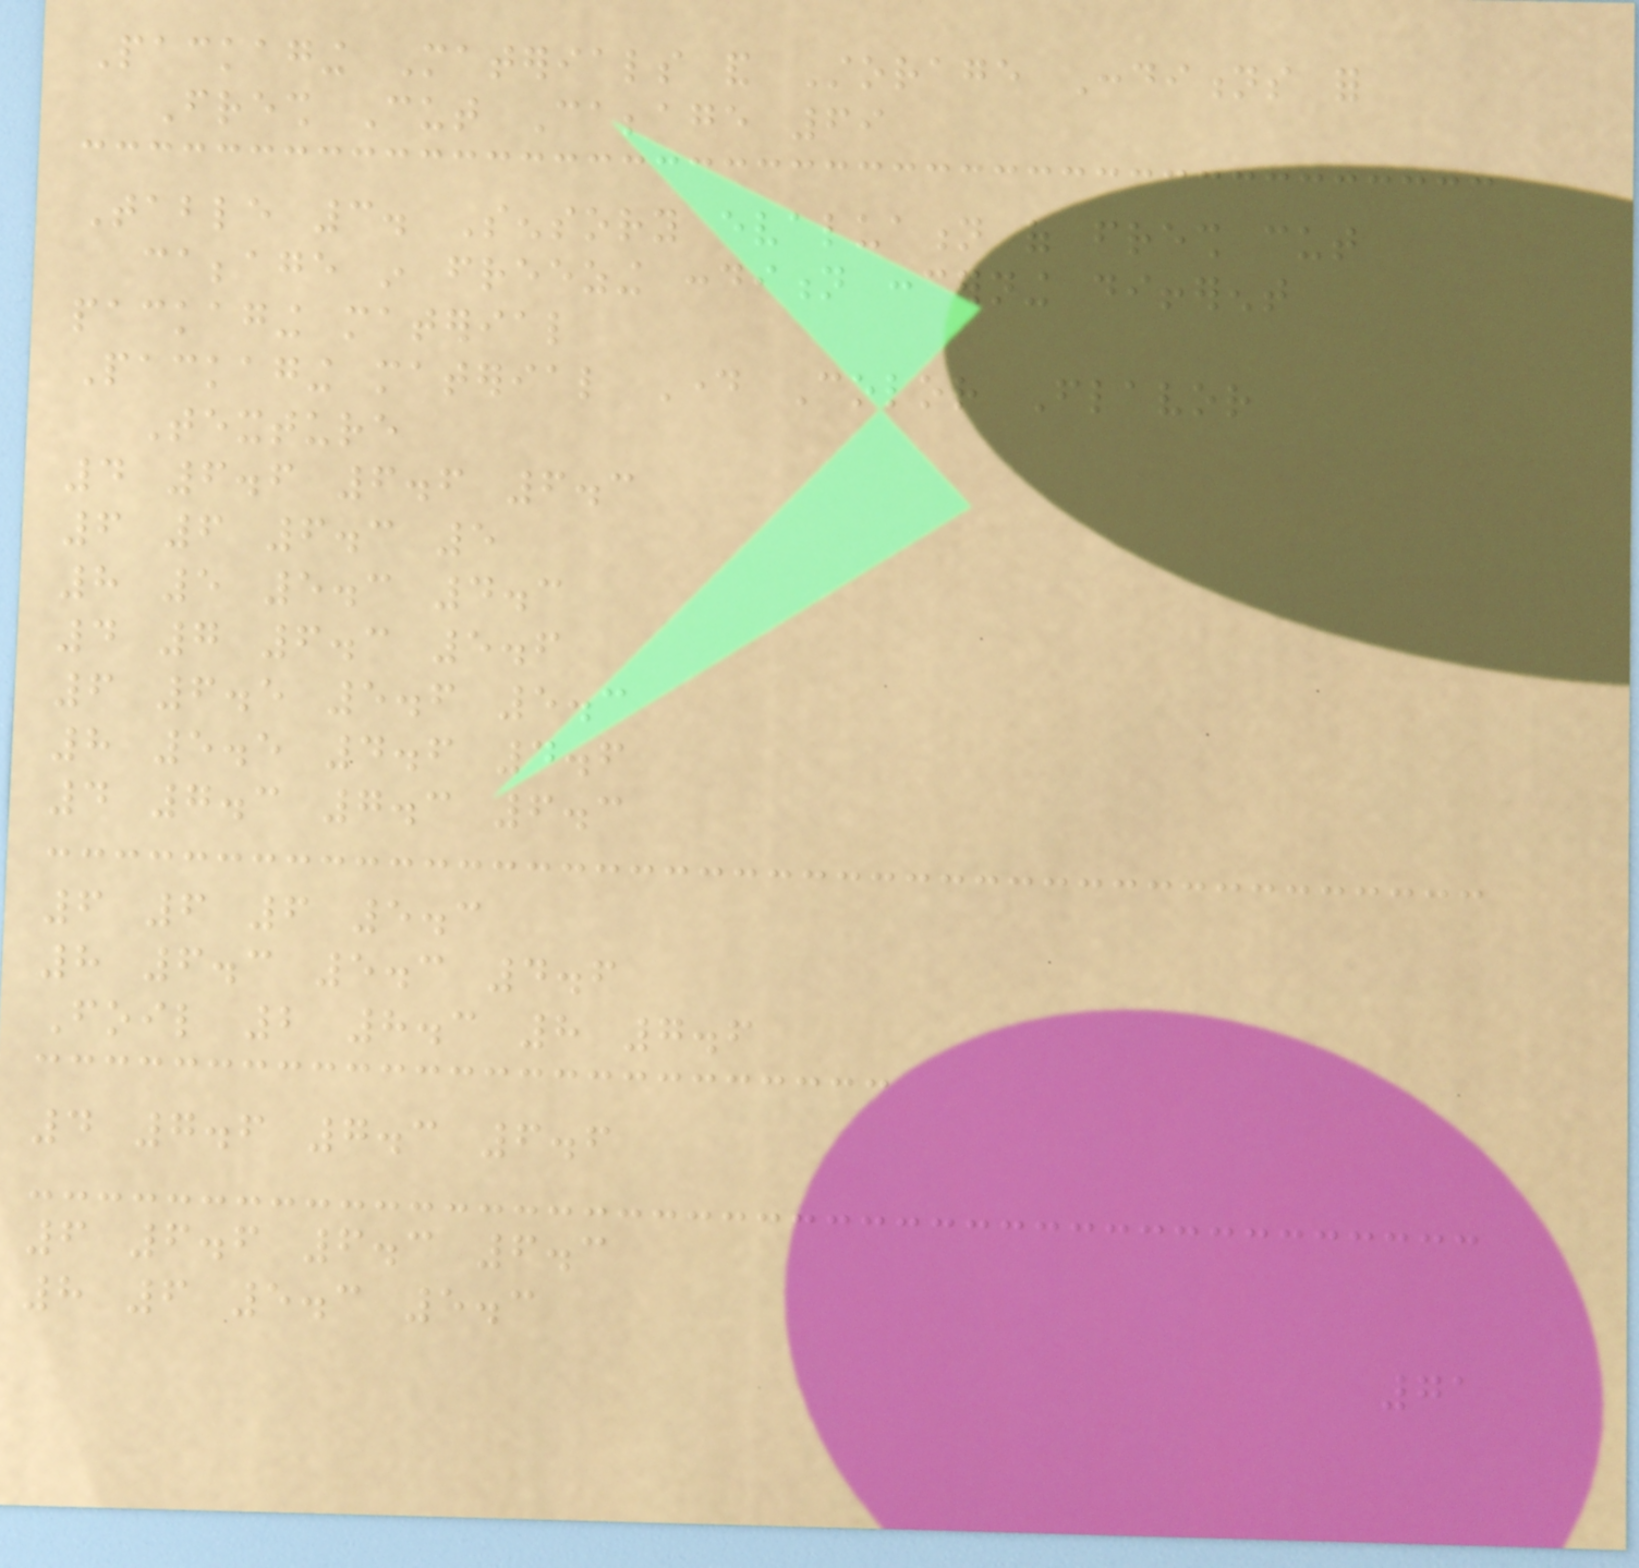Packaging Materials and Storage Conditions for
Fresh Cut Cabbage 69
Table 3. Sensory evaluation of fresh cut
cabbage in freezing condition concerning different
packaging material
Packaging material Day Color Flavor
Texture
4 6.6 6.6 6.3
6 6 6.3 5
8 5 5.3 4.3
4 7 6.3 5.6
6 6.5 5.6 5.3
8 5.5 4.6 4.6
4 7.3 7.3 6.3
6 6 6 5.3
8 6.3 5.3 4.6
Foil 2 8.3 8 7.6
4 7.6 7.3 6.6
6 6.6 6.3 6.3
8 6 5.3 5.3
71
